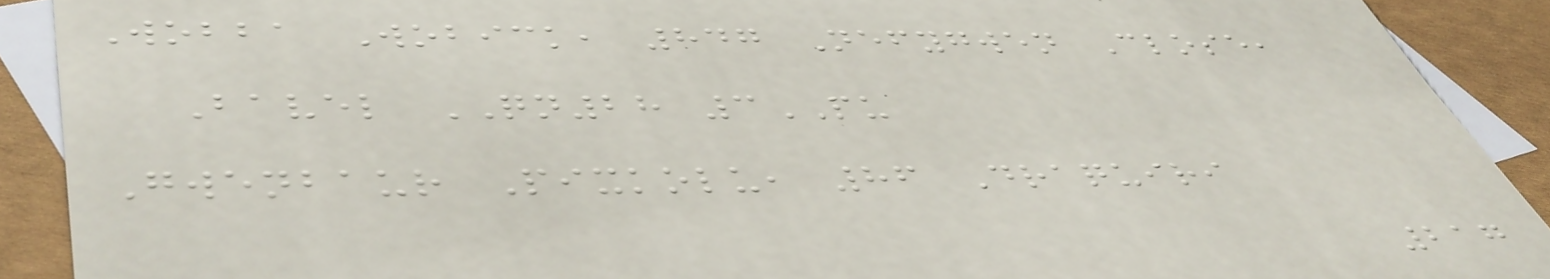Wobba Wobick, 847 Nefygwen Close,
Bavel QN28 3PU
Gwenbaur Pixkolu, 86 Draquiri
217
